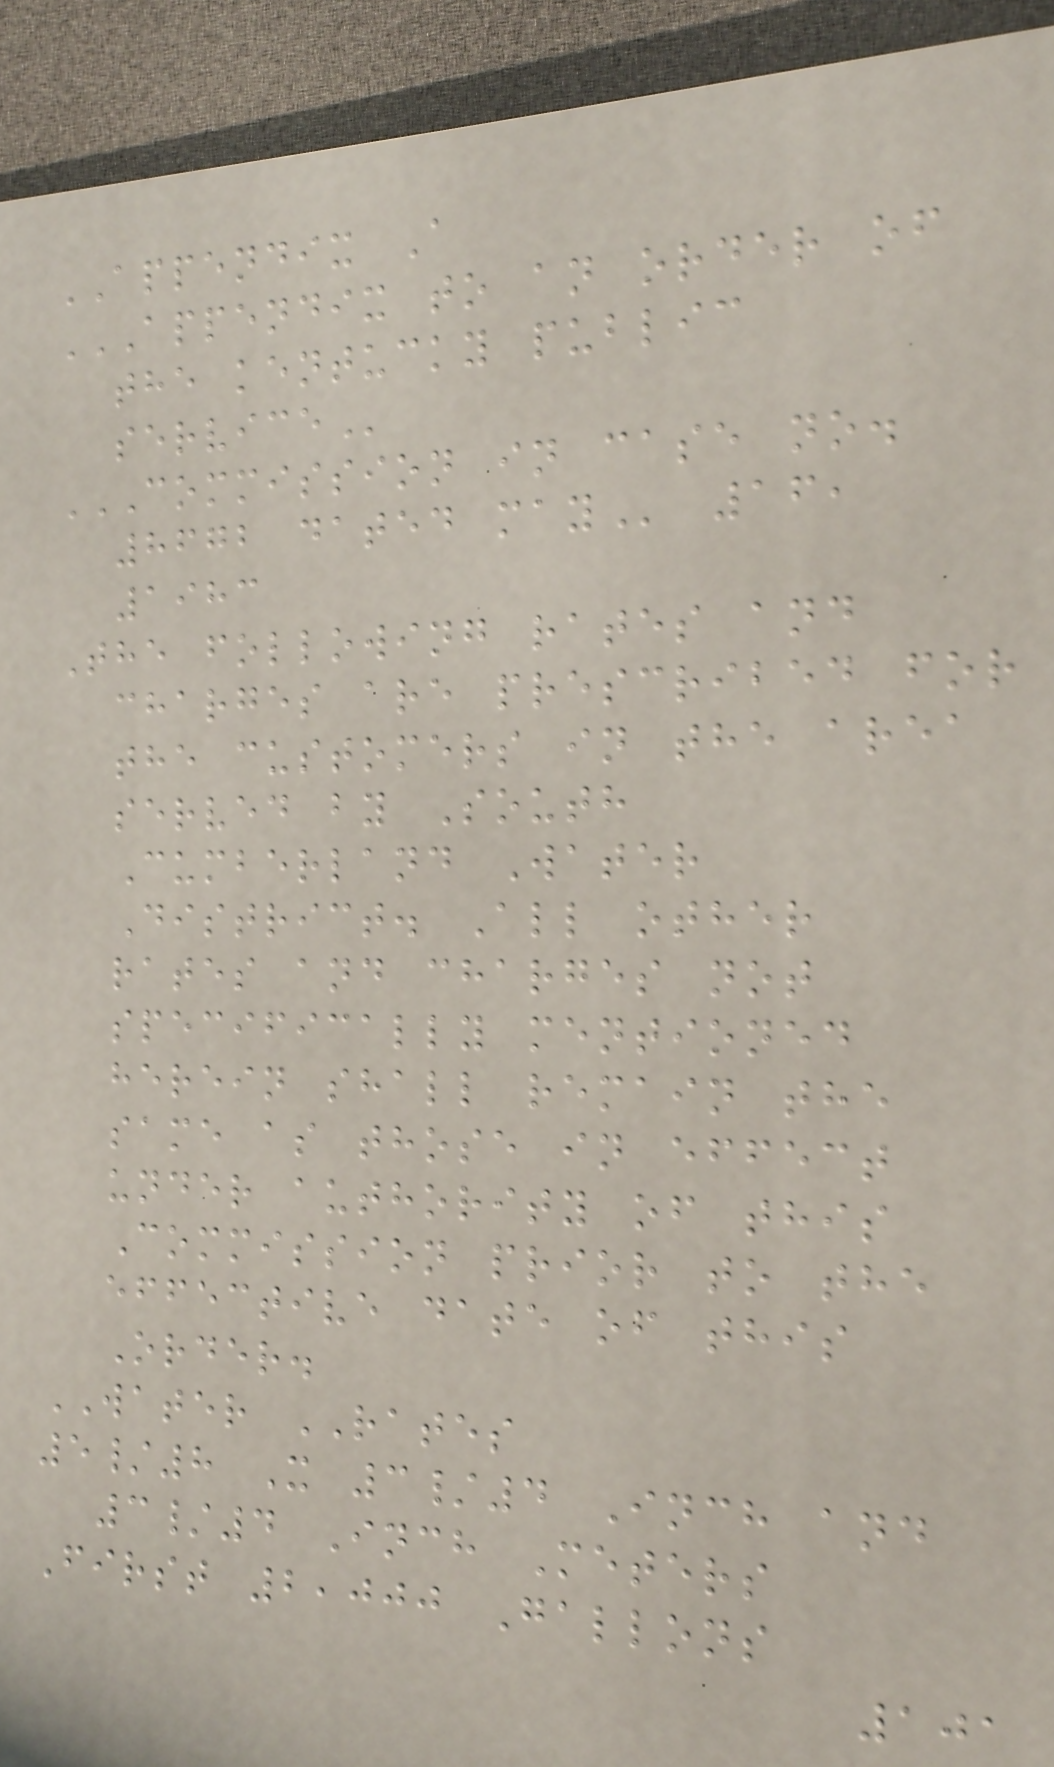APPENDIX A
APPENDIX TO AN ORDER OF
THE KENTUCKY PUBLIC
SERVICE
COMMISSION IN CASE NO.
8672 DATED MAY 16,
1983
The following rates and
charges are prescribed for
the customers in the area
served by South
Cumberland Water
District. All other
rates and charges not
specifically mentioned
herein shall remain the
same as those in effect
under authority of this
Commission prior to the
effective date of this
Order.
WATER RATES
5/8 X 3/4 Inch and
3/4 Inch Meters
First 2,000 Gallons
101
